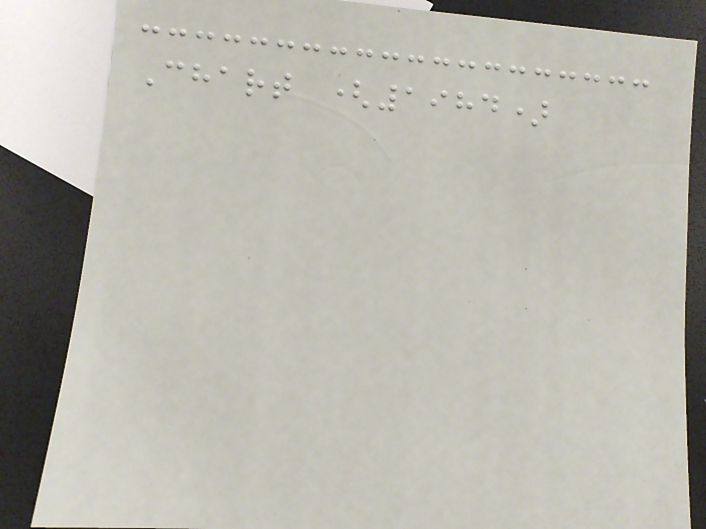Chart (1984)
